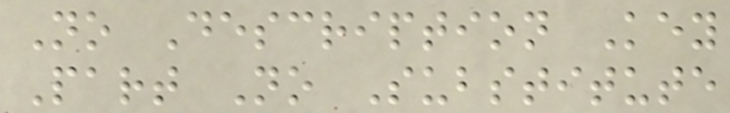No Description Key
Part No Substitute
